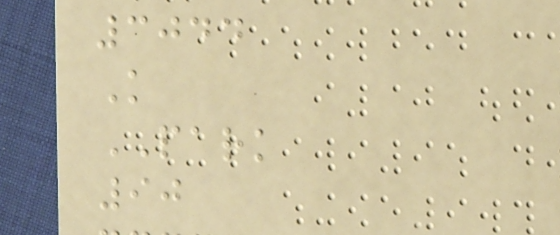3044
K
PARK
90
